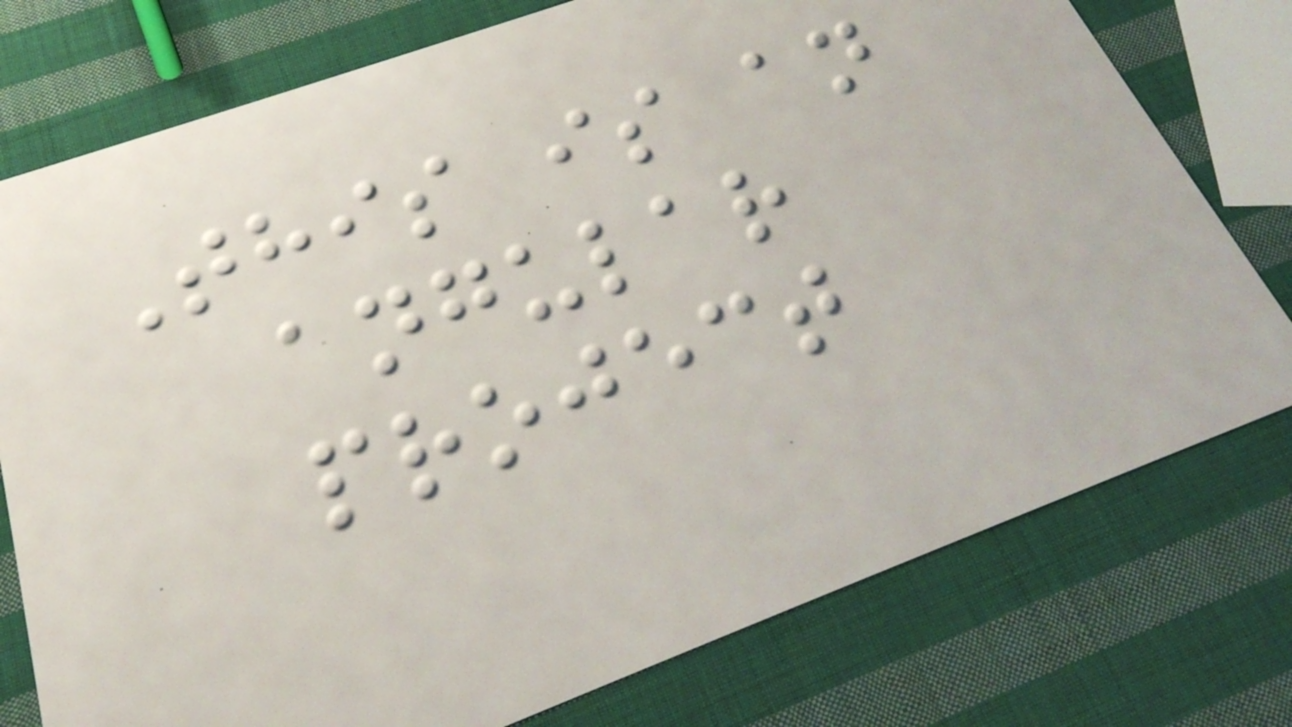This is an
angular
project
